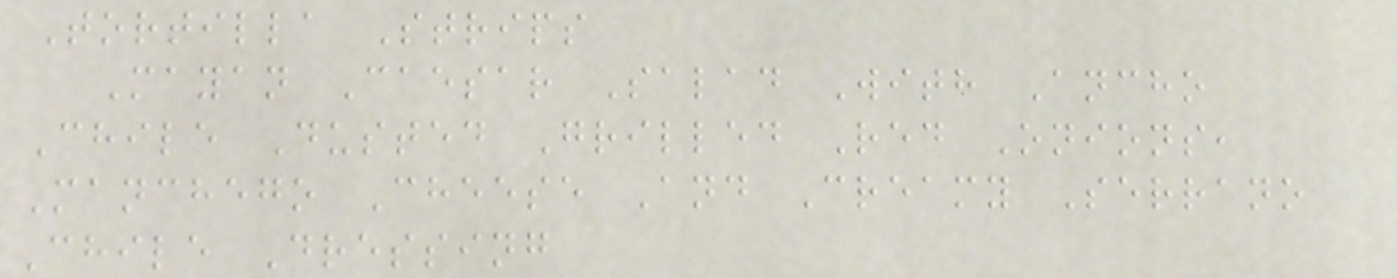Tortilla Strips
Mayan Caesar Salad With Ancho
Chile Dusted Grilled Red Onions,
Manchego Cheese And Creamy Serrano
Chile Dressing
